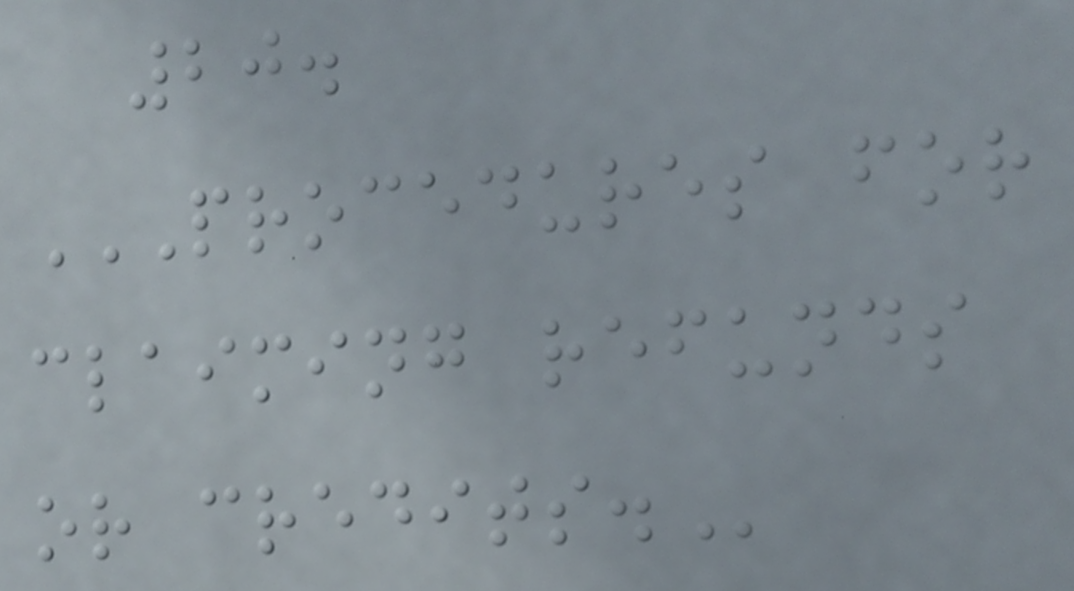20.
PROCEDURES FOR
CLAIMING REFUNDS
OR CREDITS.
